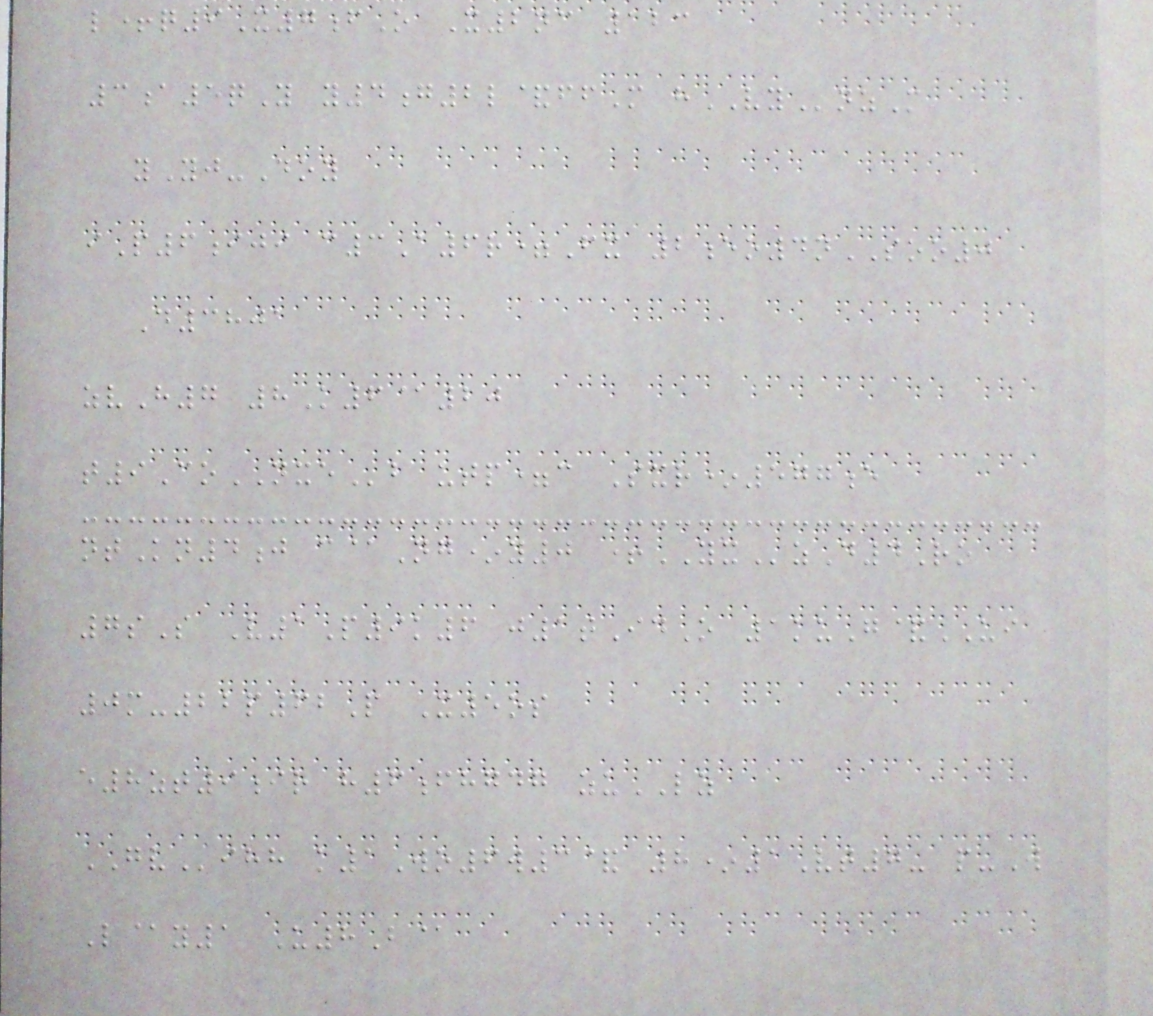l+q9X7fO X2nc 123
3a5qY y4g2l&ffM hVYnzM
yYj-Doy
iP6iji c3A6r=Fx 2eo4nSOO0
D3801
zvH7 8K6@20
t9CoNXEb utp=c Sxr*577e
ntKn4j c@Ng*y0 +YXzD4Ro
7sS V1P9k6 j1tIdO 1kuG&UI
0m-22p62P X5os
e8zt9ir h6fhgdg zuLZ
GVihh k1Wo6w3& 8*1Vt7- p-W
L@y1 U8B@
